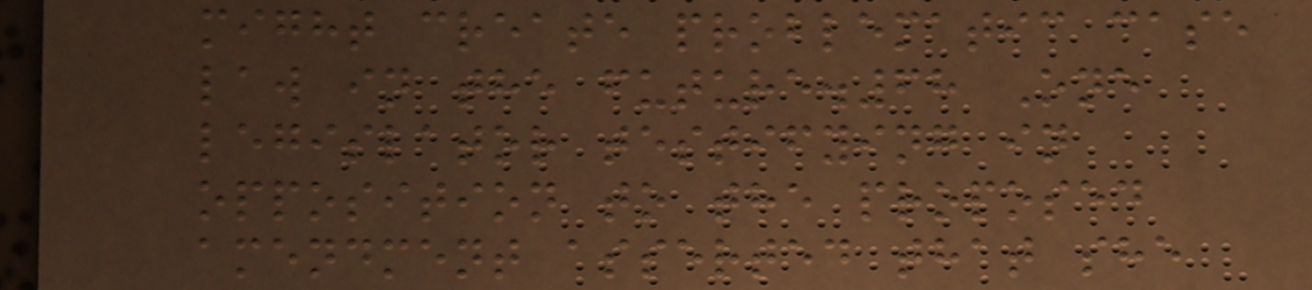might create problematic case
law in the future.68 One
legislator testifying in
opposition to the proposed
amendment asserted that she
